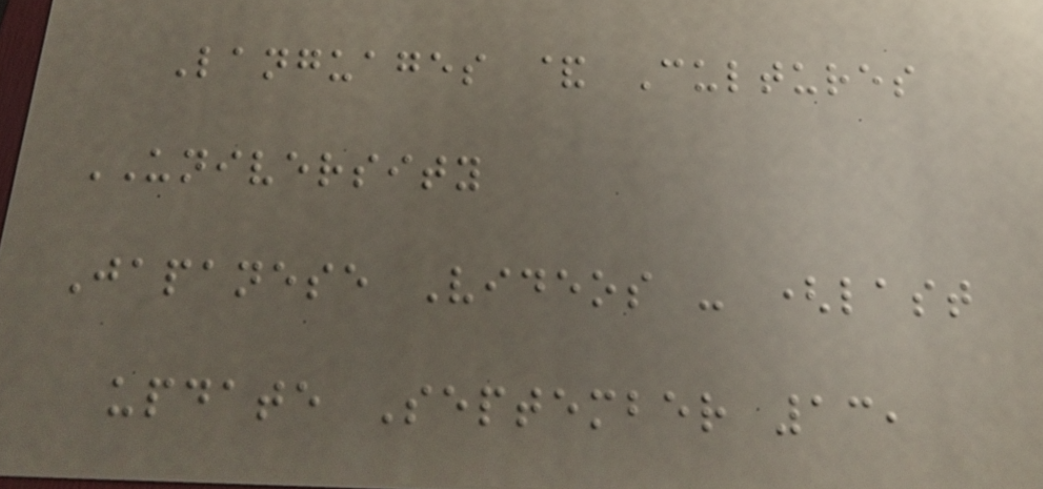Languages & Cultures
UNIVERSITY
Japanese Videos - (last
update September 13,
